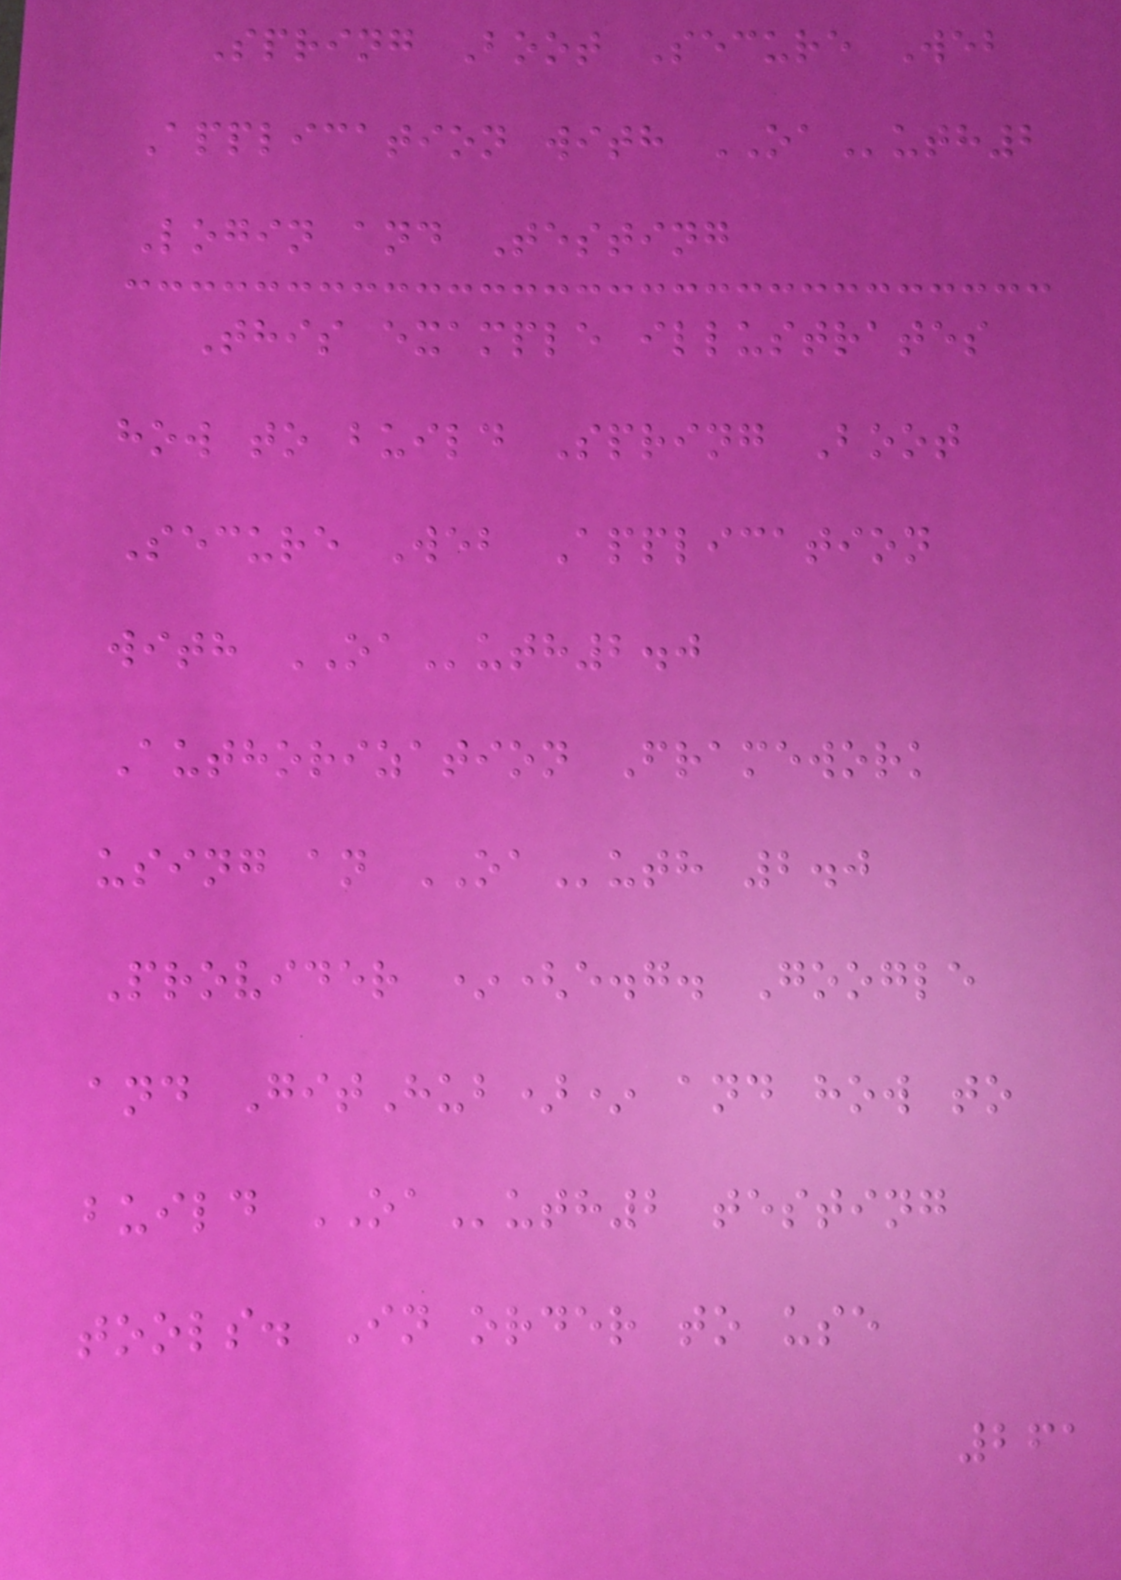Spring Boot Secure Web
Application with OAuth2
Login and Testing
This example illustrates
how to build Spring Boot
Secure Web Application
with OAuth2.0
Authorization Framework
using an OAuth 2.0
Provider *(e.g. Google
and GitHub)* and how to
build OAuth2 testing
tools. In order to use
261
